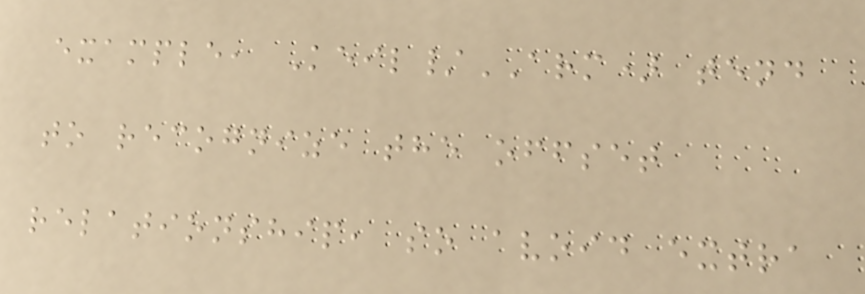example, Keil/ARM) tend
to recognize the offset
relationship, so avoid extra
